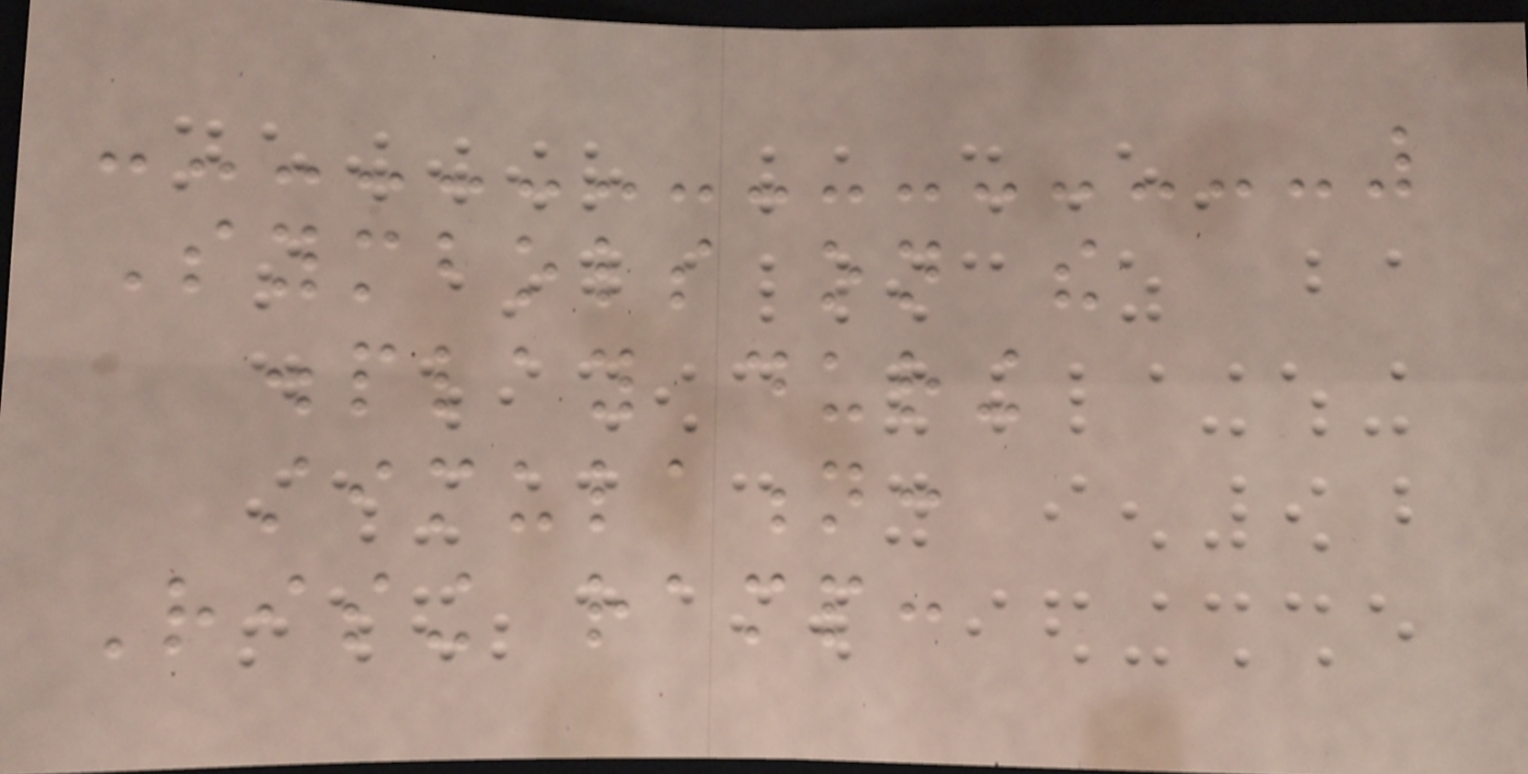Symbols on the
display during
stimulation:
Rising ramp:
